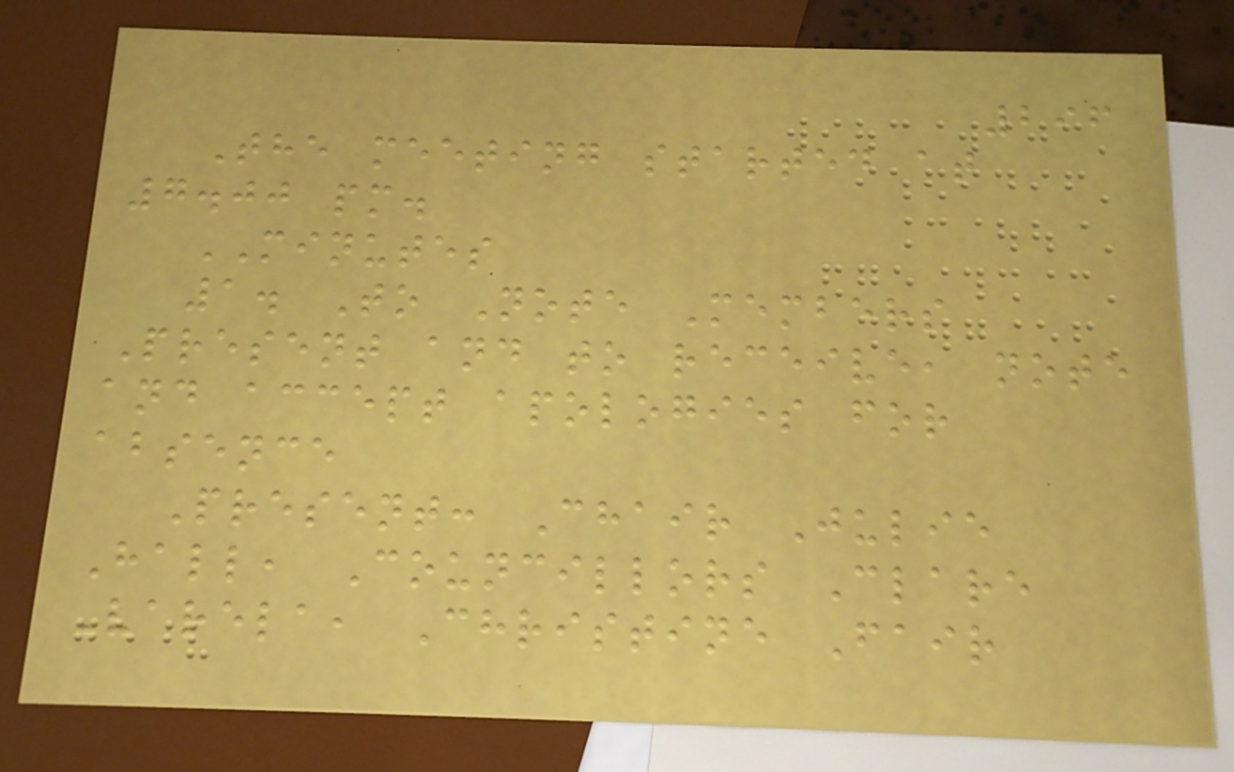296
The meeting started at
7.00 pm.
MINUTES
1. To Note Members
Present and to receive, note
and accept apologies for
absence
Present: Chair Julie
Hall, Councillors Clare
Varela, Christine Fair
